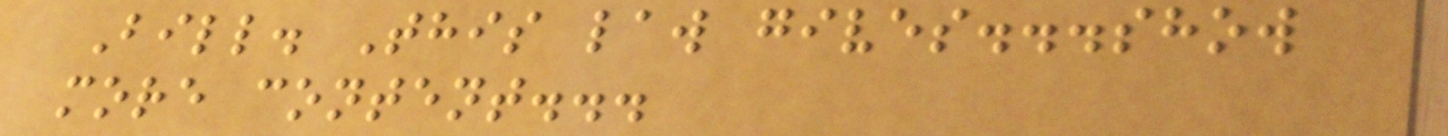Bill. This law gives...show
more content...
